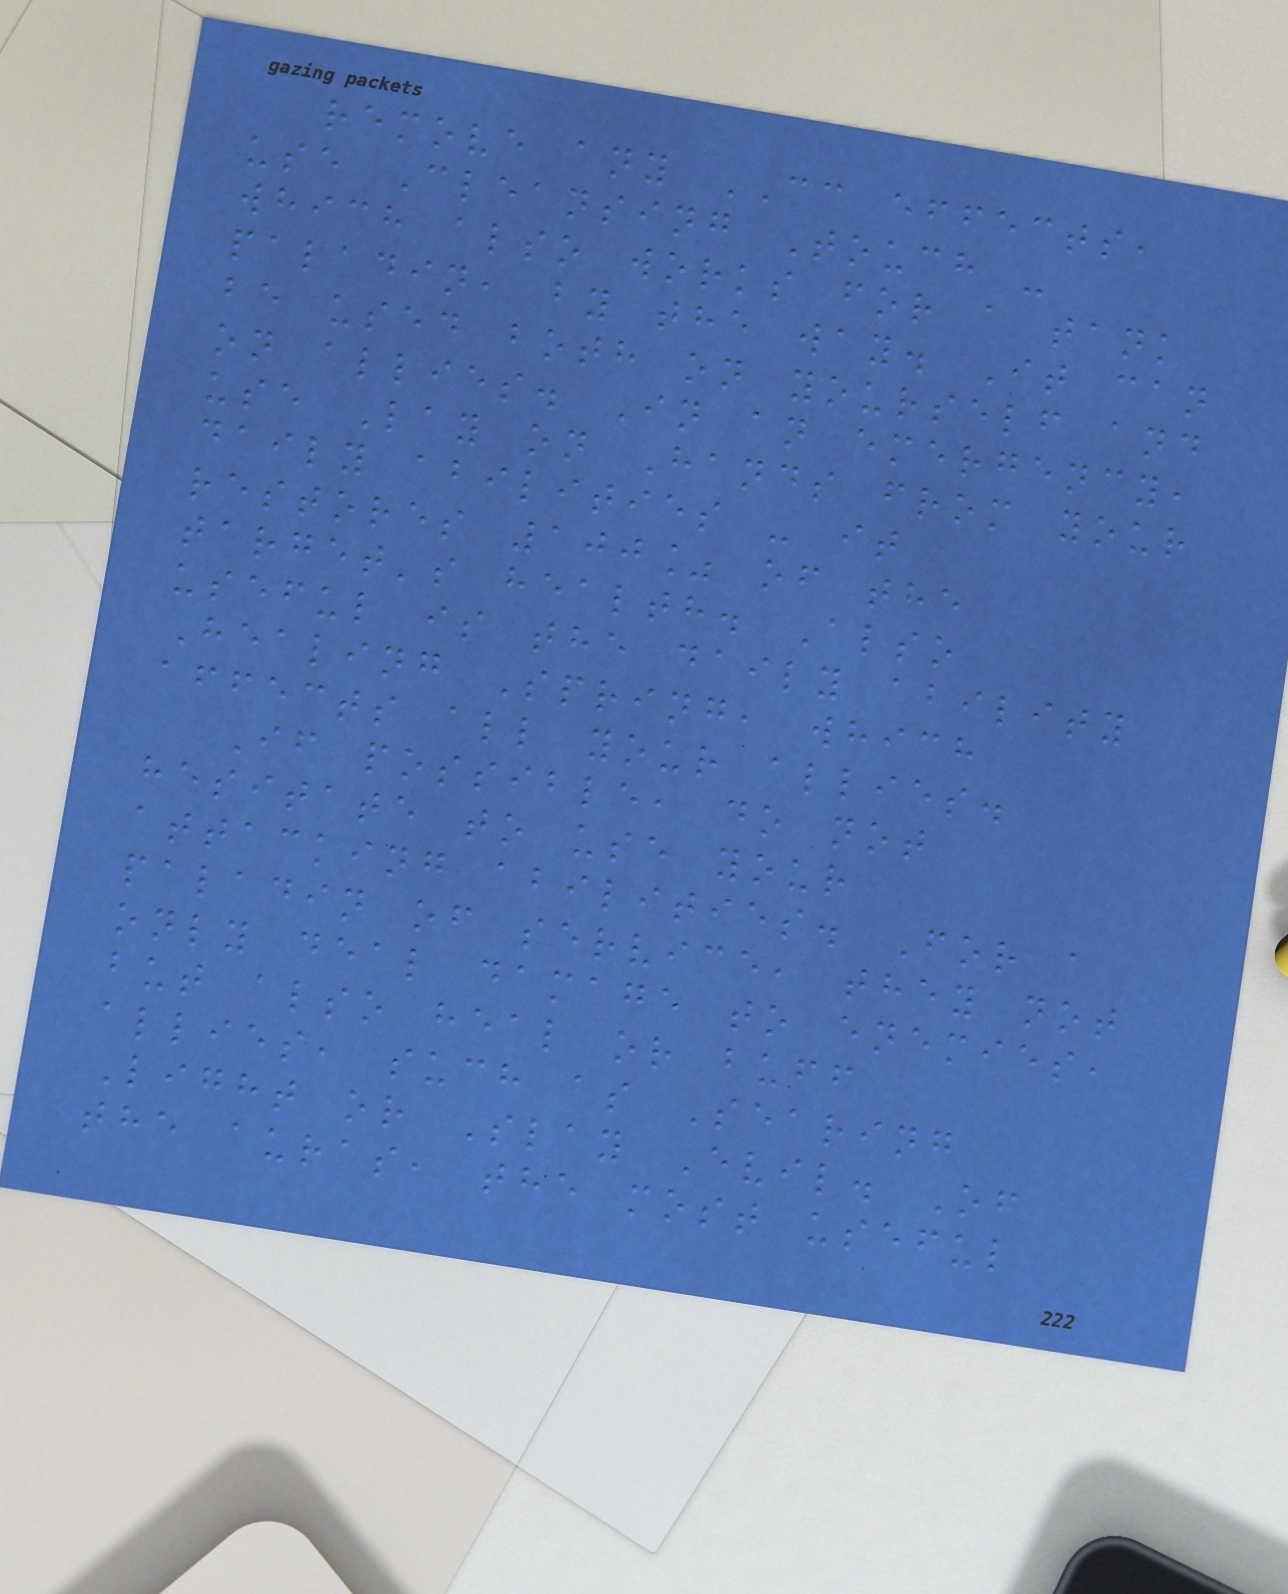remove any CC effects,
use Cleansing Touch -
which also works for a tank
paladin, by the way. It can
be used both on yourself and
on allies. In an emergency,
use Lay on Hands from your
daily abilities - it
restores 100% of the
target's health. Also
useful is the daily ability
Healing Spring, which
affects all your allies.
If possible, do not
hesitate to use your
attacking abilities. For a
paladin of service, they not
only deal damage to enemies,
but also heal or buff
allies, such as Searing
Light or Slay Evil. Of
the auras, the most useful
